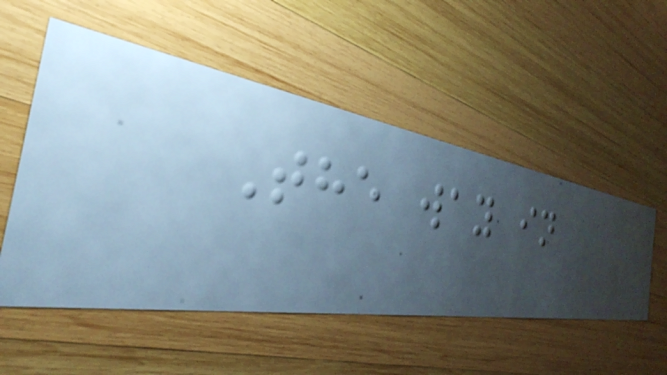The way in
